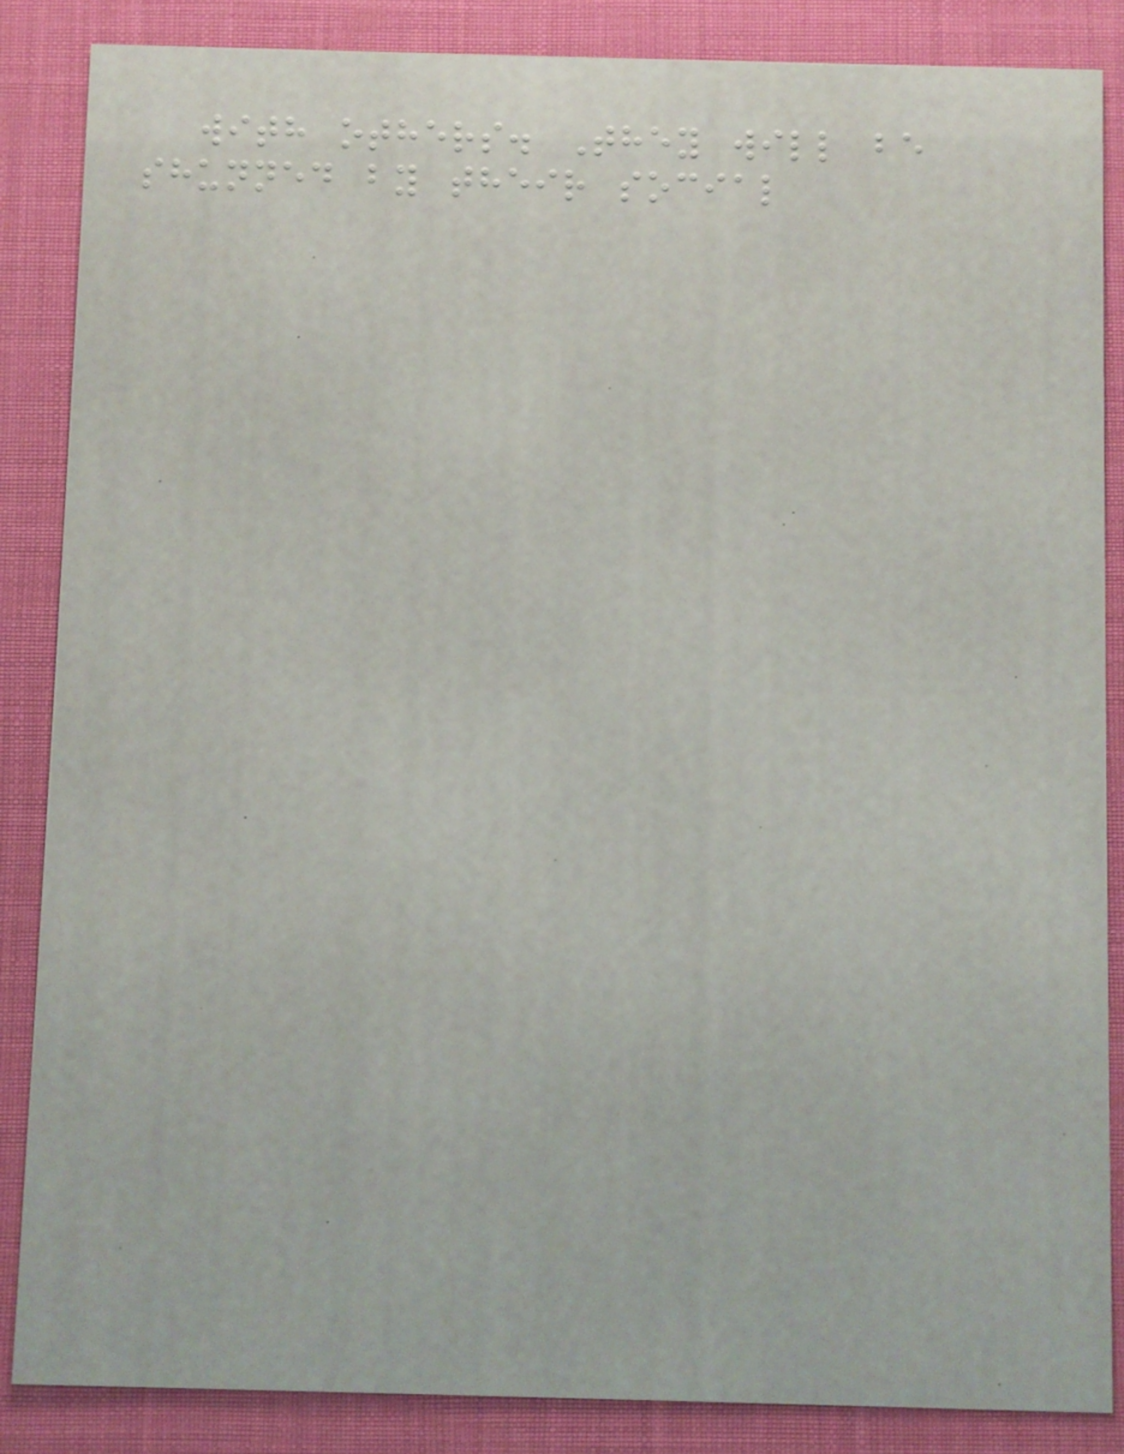with others. They will be
shunned by their social
